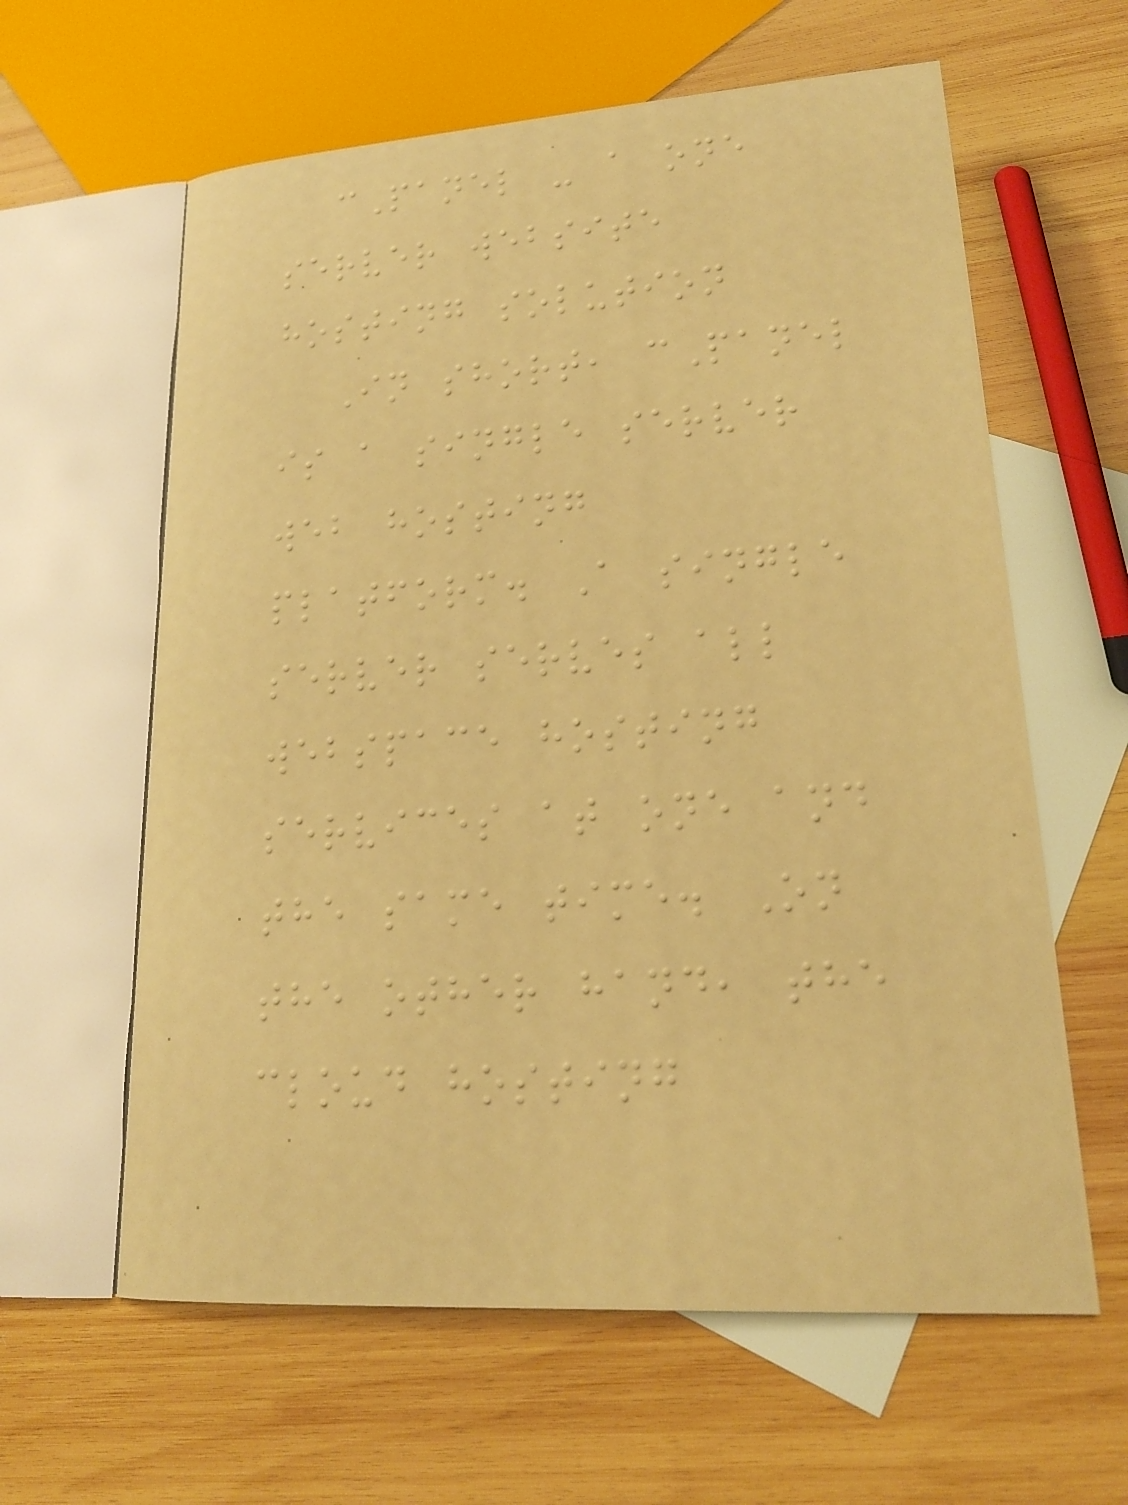cPanel - a one
server website
hosting solution
In short, cPanel
is a single server
web hosting
platform. A single
server serves all
webspace hosting
services at one and
the same time. On
the other hand, the
cloud hosting
